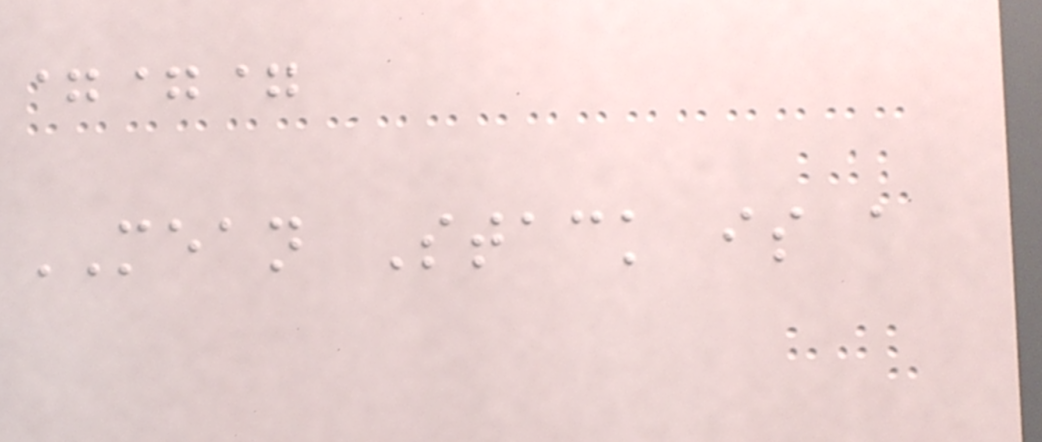===
MEAN Stack is a
